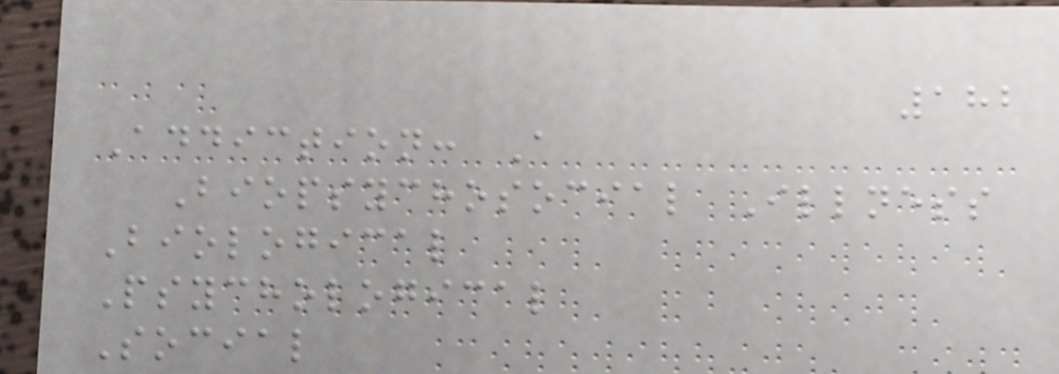182
Addiction: A
Biopsychosocial Illness
Biological
Psychological
Social
